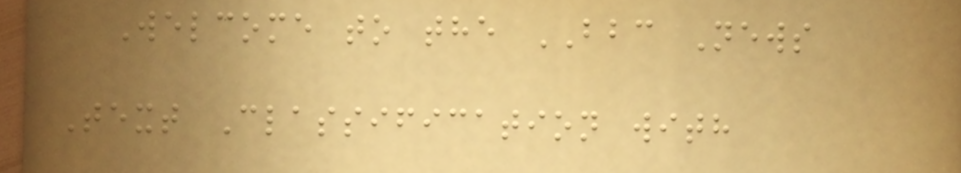Welcome to the BBC News
Text Classification with
